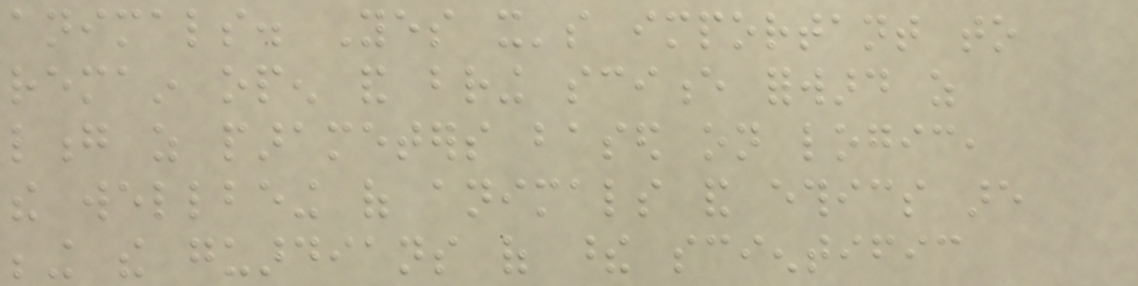animals. Yes it's important to
remain open and bring science forward as
long as parameters based on logic,
the wellbeing of animals and ethics are
being the guardians of these scientific
